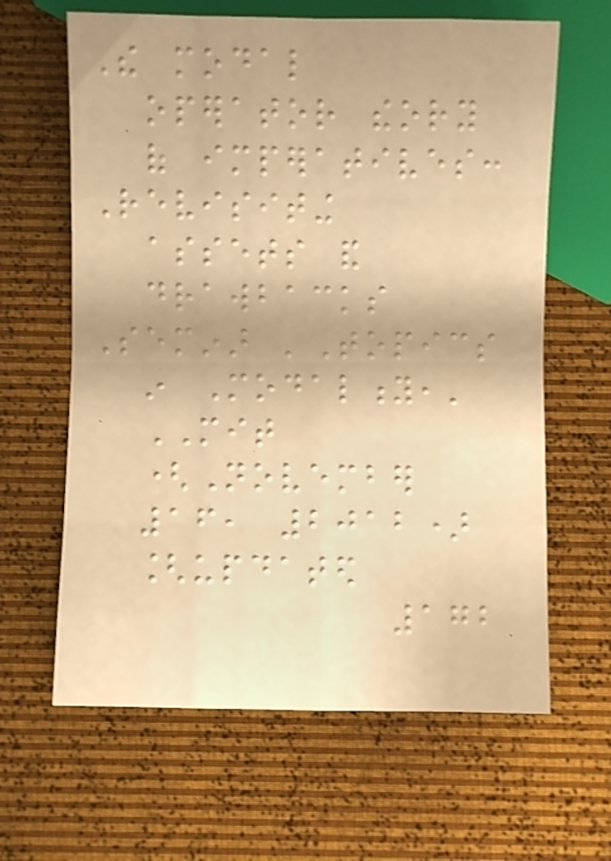The modal
operator theory
of imperatives:
Revisiting
assets and
drawbacks
Seminar 'Topics
in Modality,'
MIT
(November
16, 2012)
[updated
172
